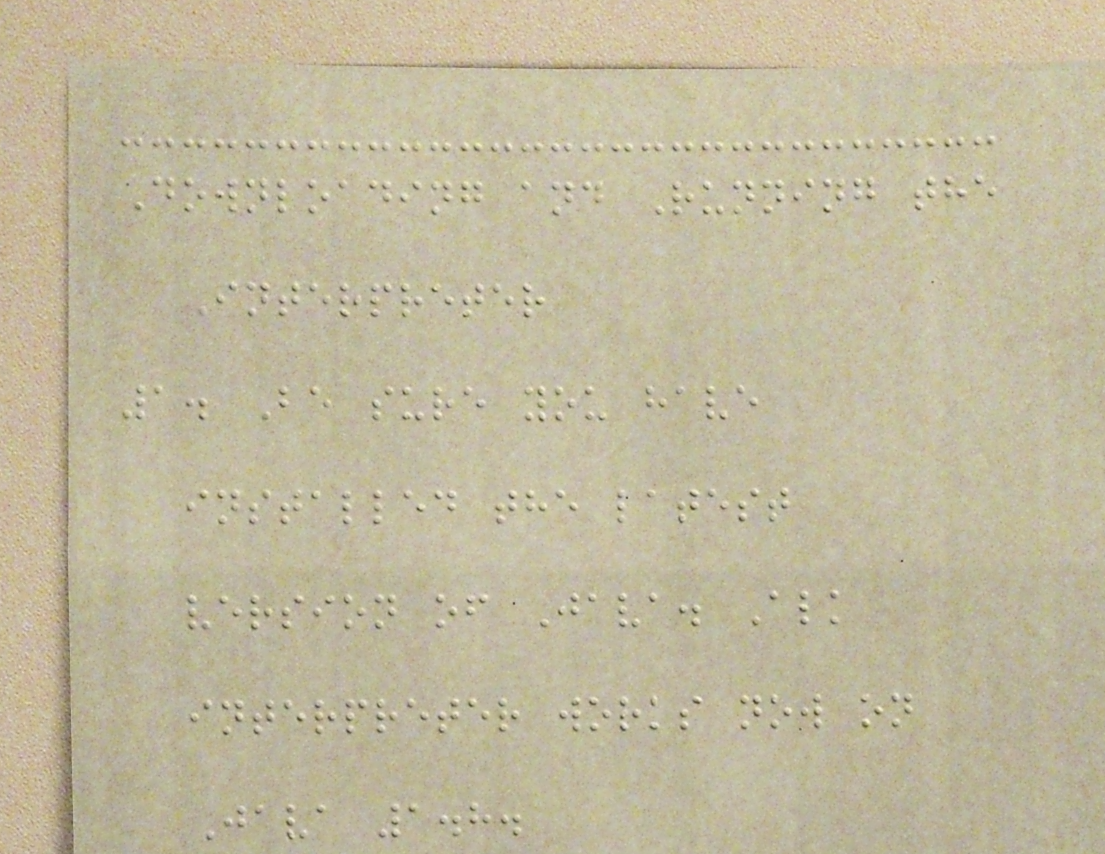Downloading and Running the
Interpreter
1. Be sure you have
installed the latest
version of Java. Alk
interpreter works now on
Java 1.8.
